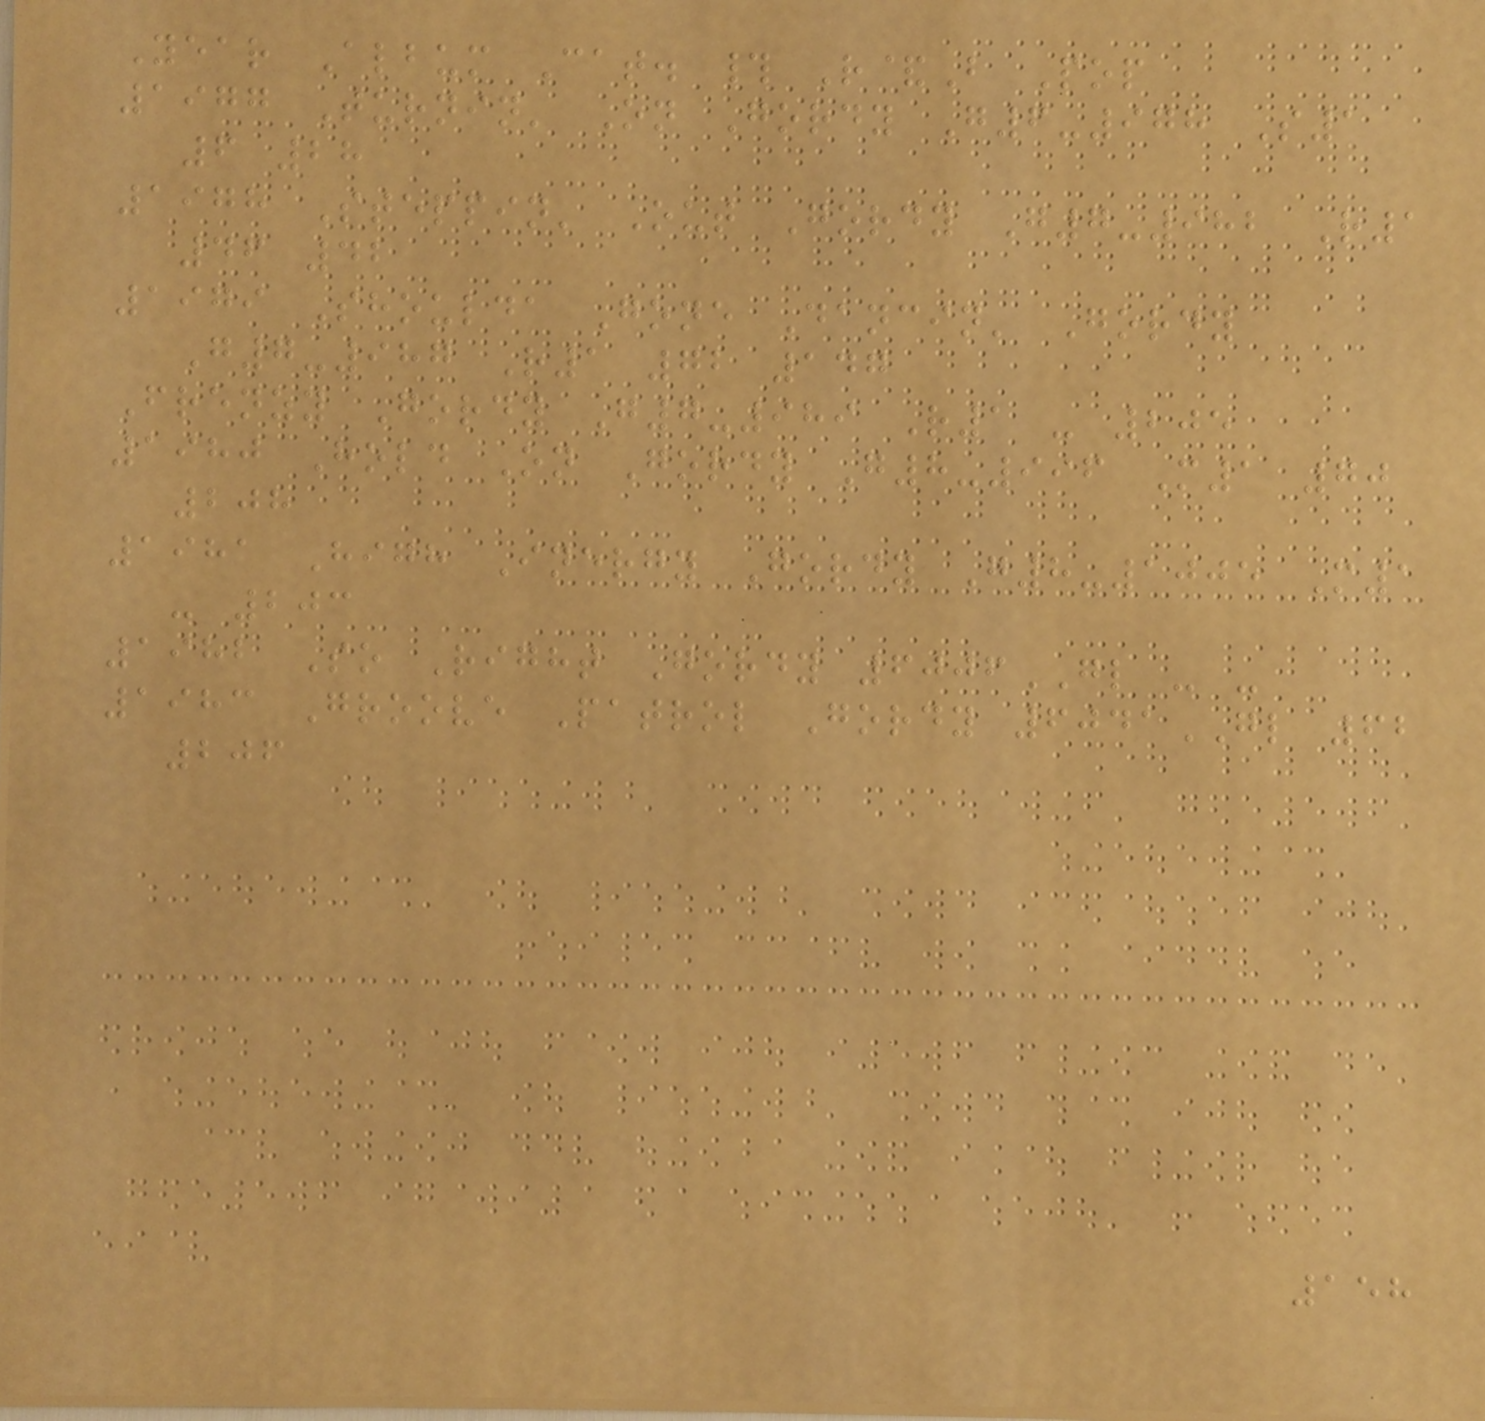Year Album Cat. # R&B Pop
1977 Turnin' On Gordy G6-978 S1
6 28
1978 Steppin' Out Gordy G7-982 R1
46 42
1979 Shoulda Gone Dancin' Gordy
G7-987 R1 72 147
Frenzy Gordy G7-989 R1 - 205
1980 Hold On Gordy G8-996 M1 70
208
1981 High Inergy Gordy G8-1005 M1
- 203
1982 So Right Gordy 6006GL - -
1983 Groove Patrol Gordy 6041GL 62
206
158
